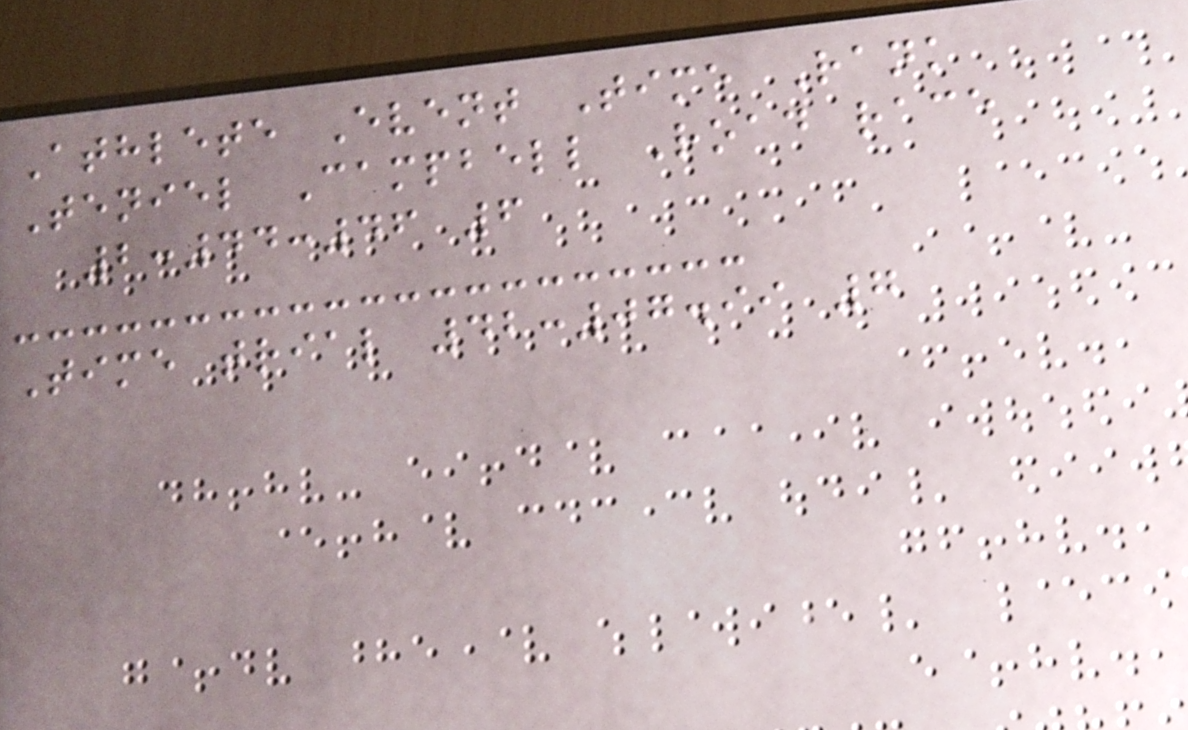Athlete Event Time Rank
Teniel Campbell Road race
2:44:46 6
Time trial 42:07.99 7
